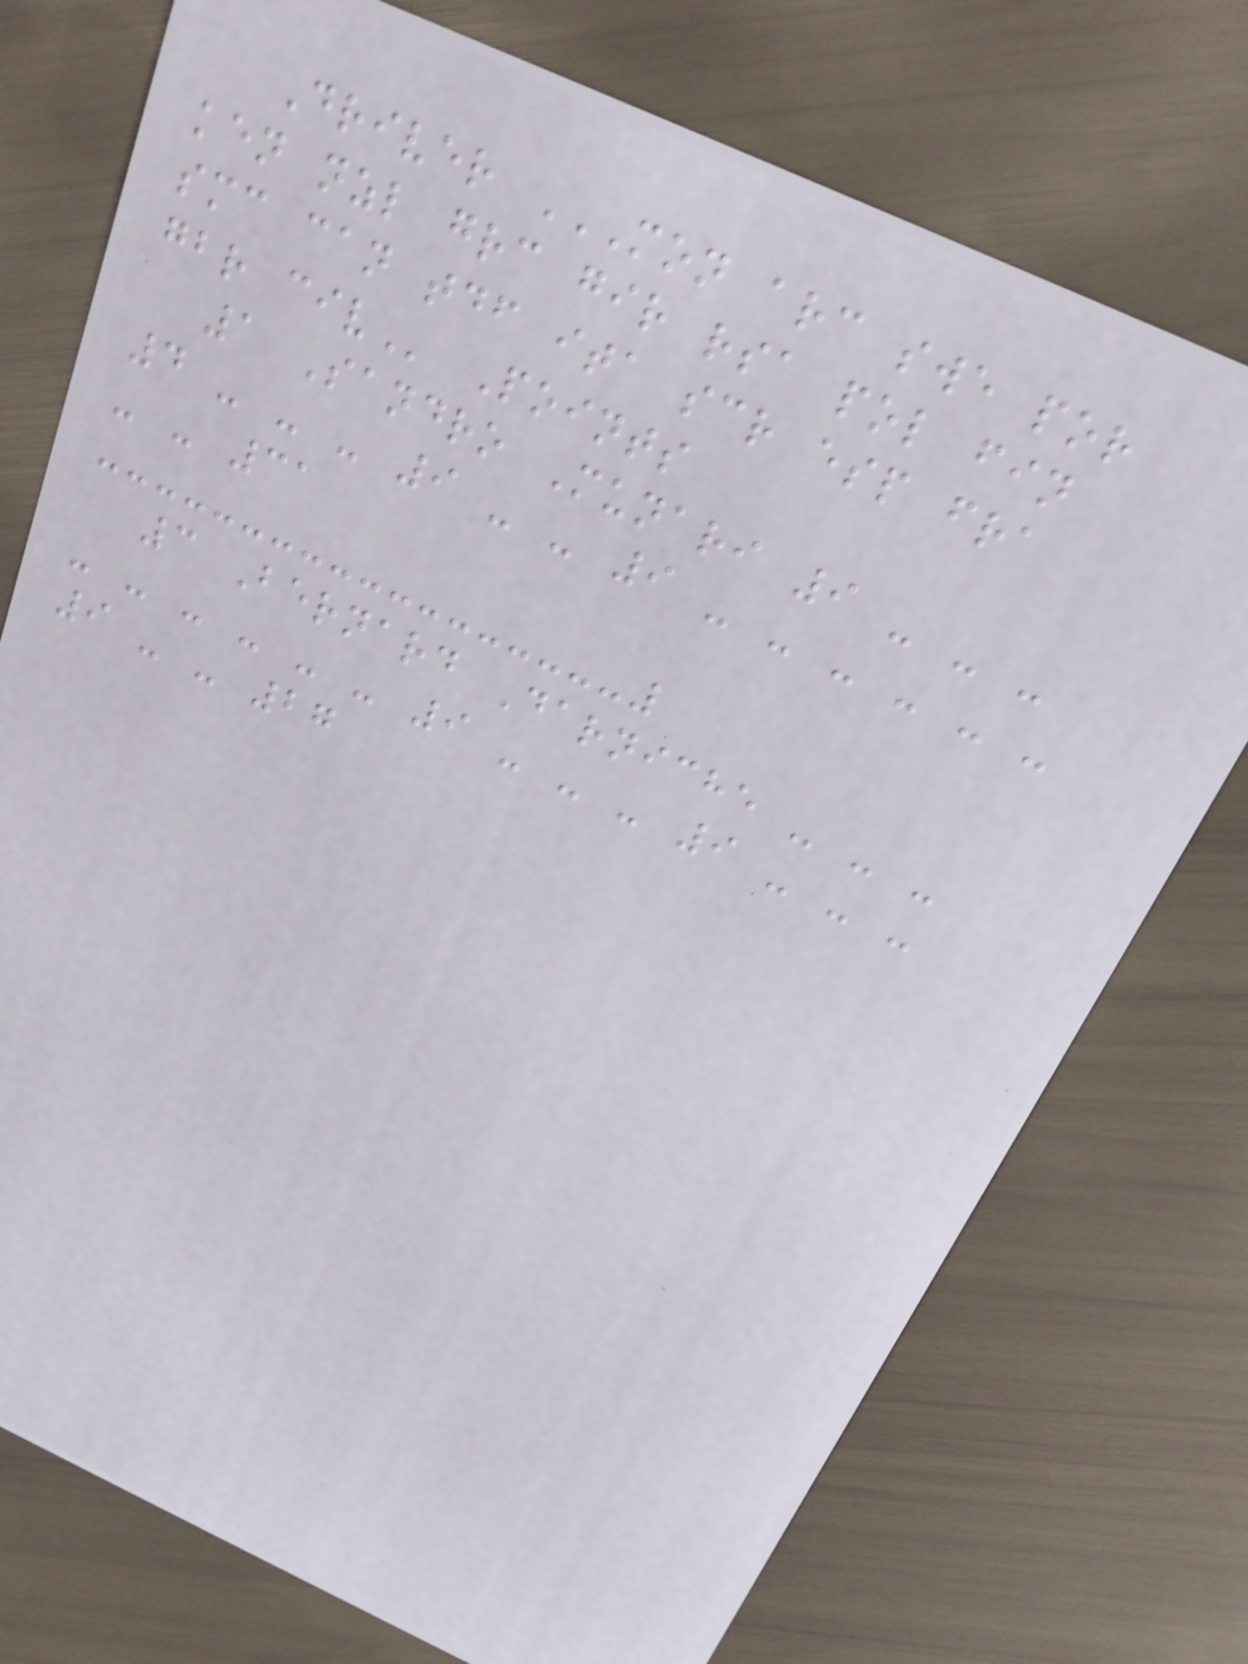Driver MON ARC SWE POR
KEN NZL GRC GIR RSA POL FIN
SMC CAN TDF ITA SCR ESP FRA
GBR CIV Points
1 Sandro Munari 9 - - -
4 - - - 9 - - 9 - - - - - -
- - 31
3 Bernard Darniche - - -
- - - - - - 9 - - - 9 - - -
9 - - 27
